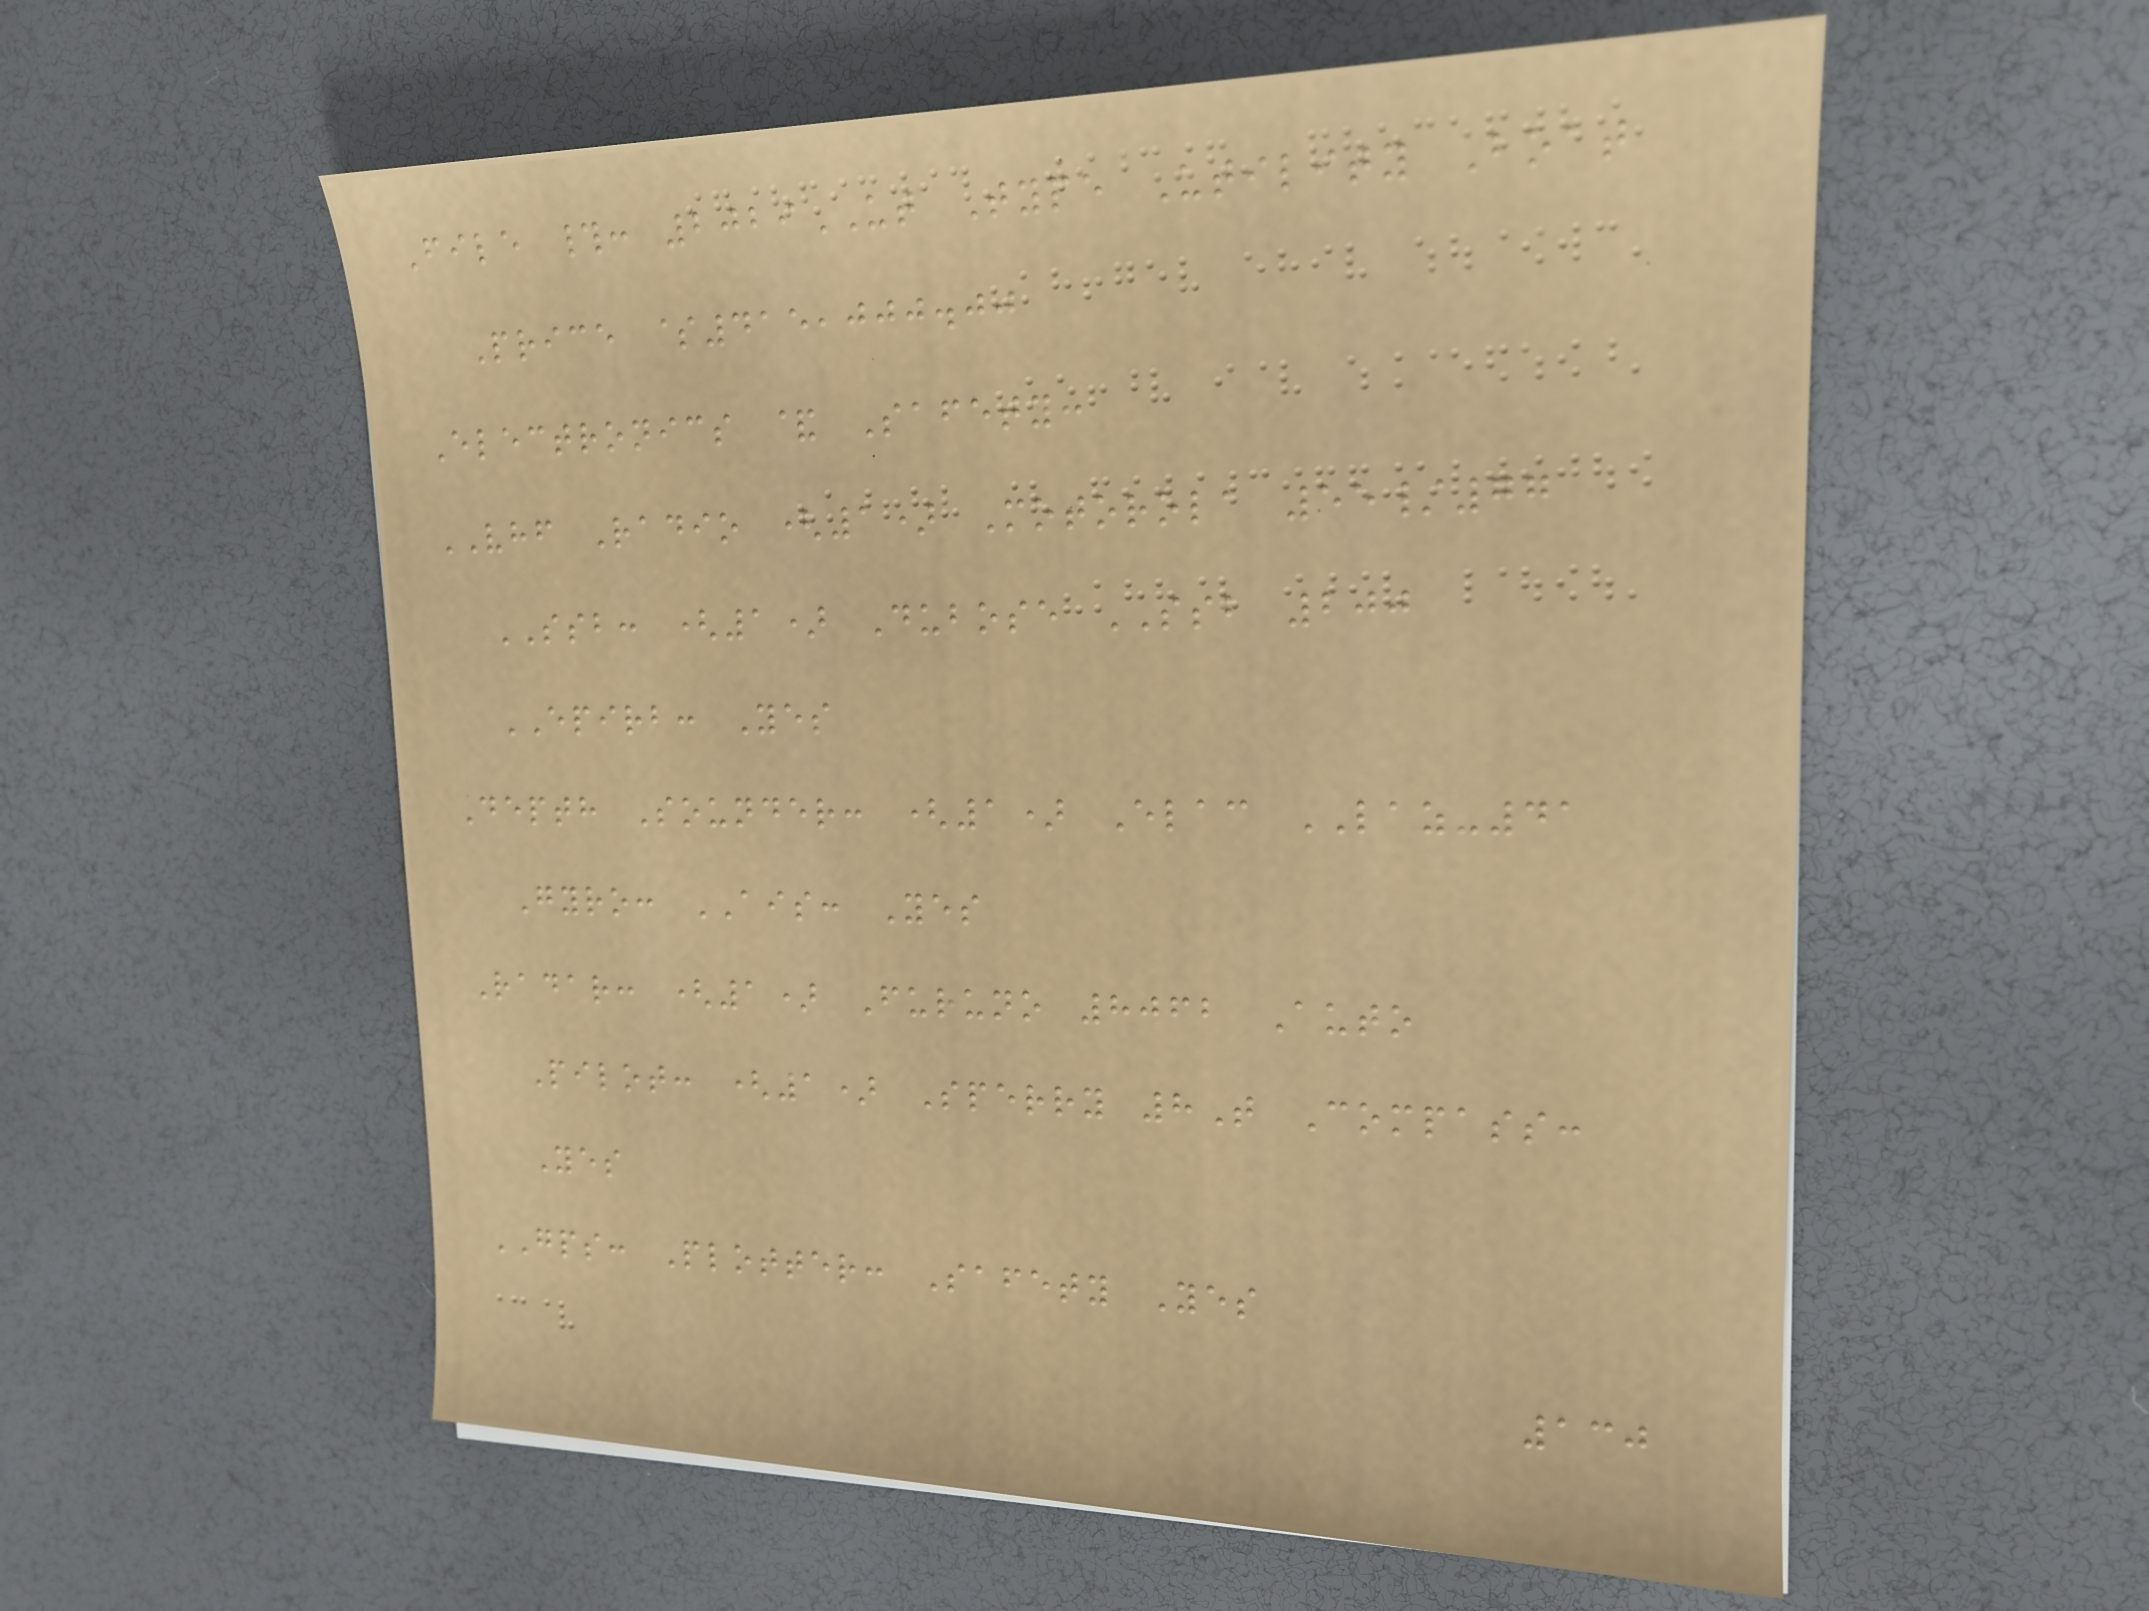File #: 2029UT Type Utility Boat
Price $415,000.00
Electronics & Safety:
VHF Radio (1) Motorola 55/77
SSB: (1) Dubose SSB 200
EPIRB: Yes
Depth Sounder: (1) Elac LAZ-41
Gyro: AIS: Yes
Radar: (1) Furuno 8062 Auto
Pilot: (1) Sperry 8T Compass:
Yes
GPS: Plotter: Safety Yes
130
